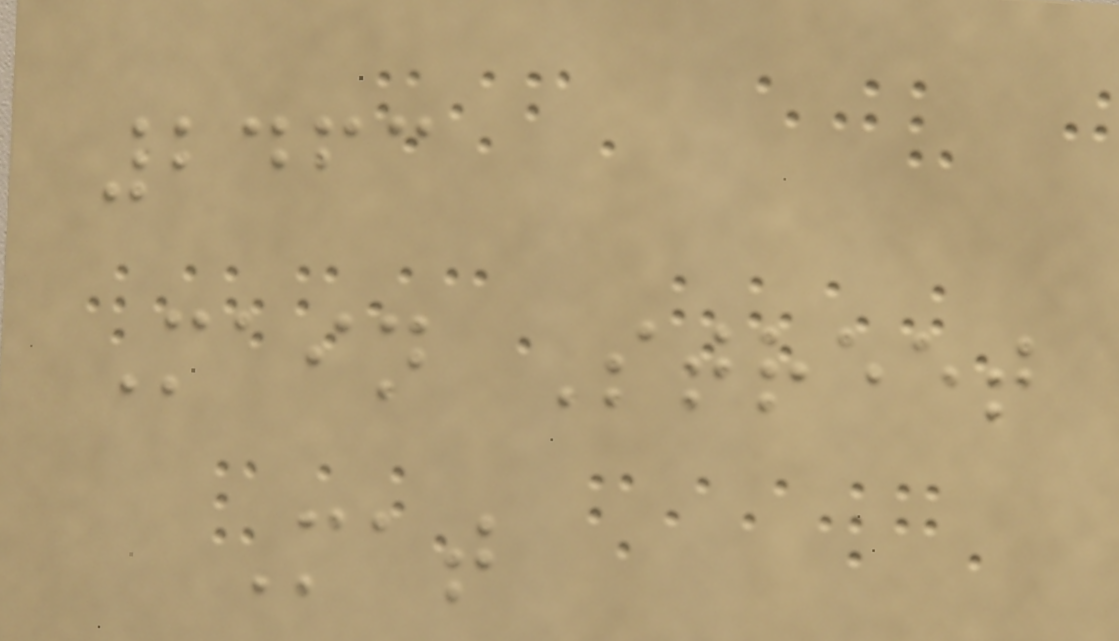2463
Main Street
Mat
